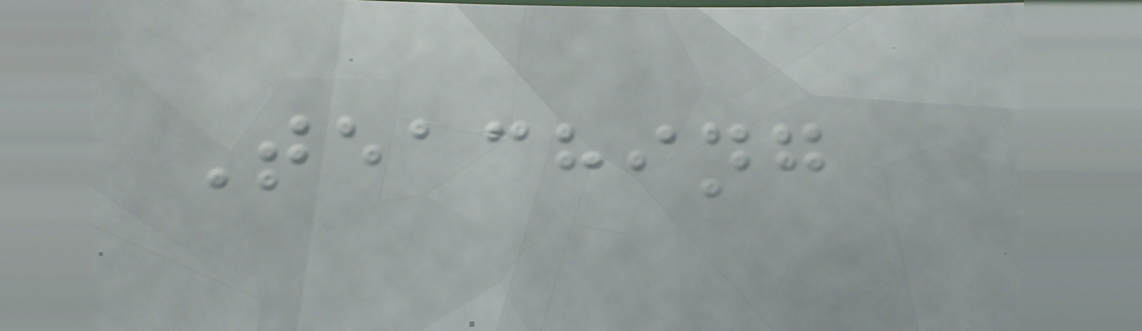Teaching
